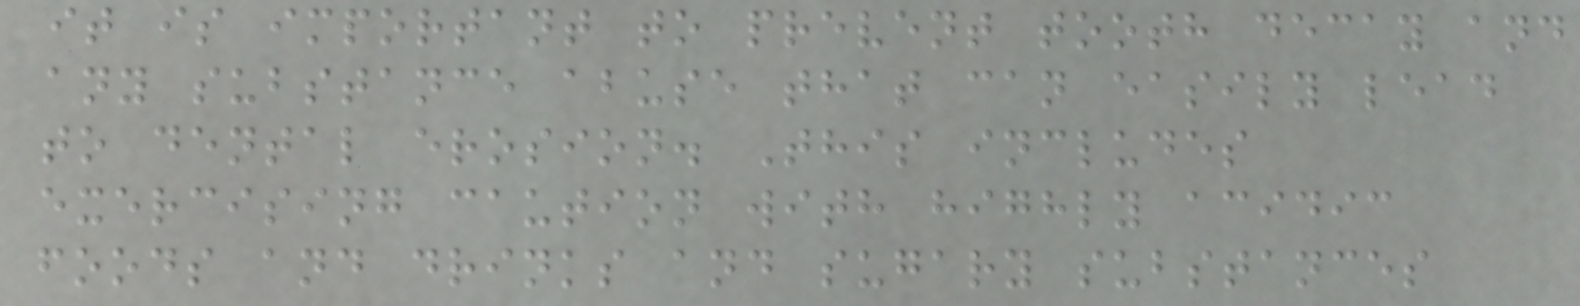it is important to prevent tooth decay and
any substance abuse that can easily lead
to dental erosion. This includes
exercising caution with highly acidic
foods and drinks and sugary substances
